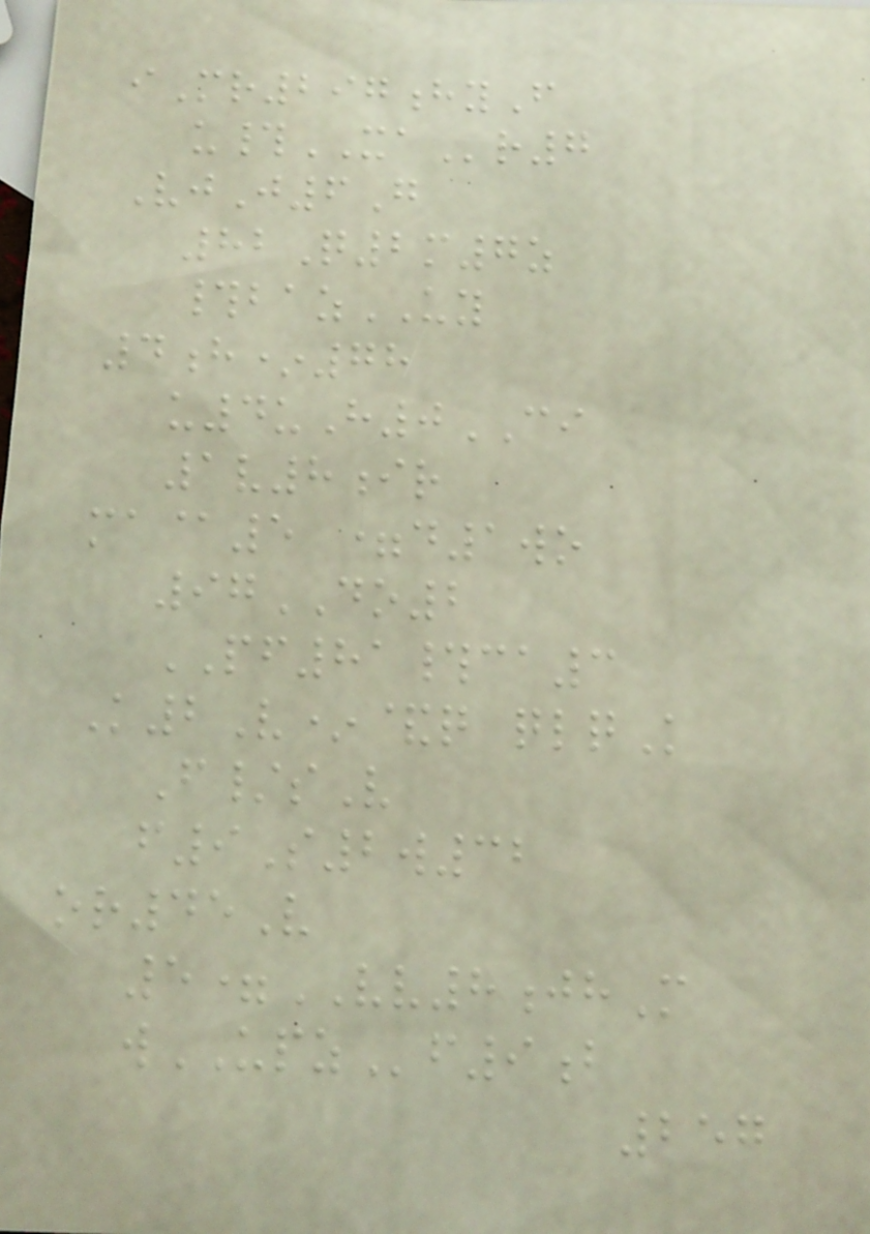iMr297hyF
u#XAr7
VjJ6G
82Q2m7z
#bazUY
4h*78
u4uH0CI
1v8ir
ma@5 =d1wo
97DO2
PF81#ca3
K2V*&q qlqK
F/sV
f9S2w32
or45V
5=VV8jhM
wUPZf9b
257
